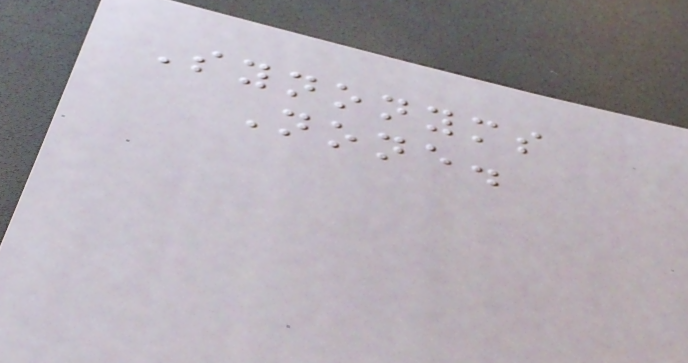Synonyms
None.
